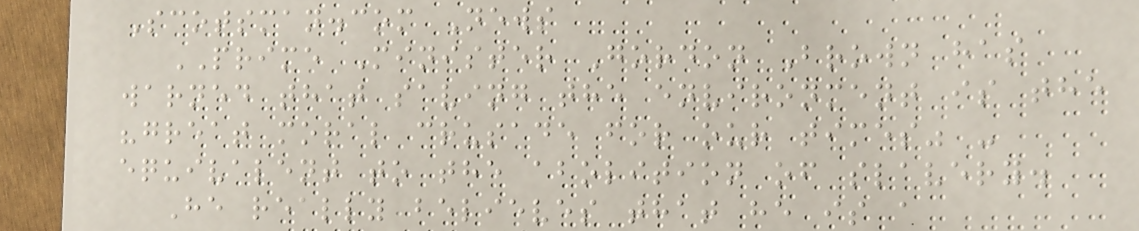Scotsman.com News
PRIME Minister Gordon Brown has
warned that saving the environment is the
"great moral crusade for our times" -
equivalent to the abolition of slavery.
He really believes that he is a
